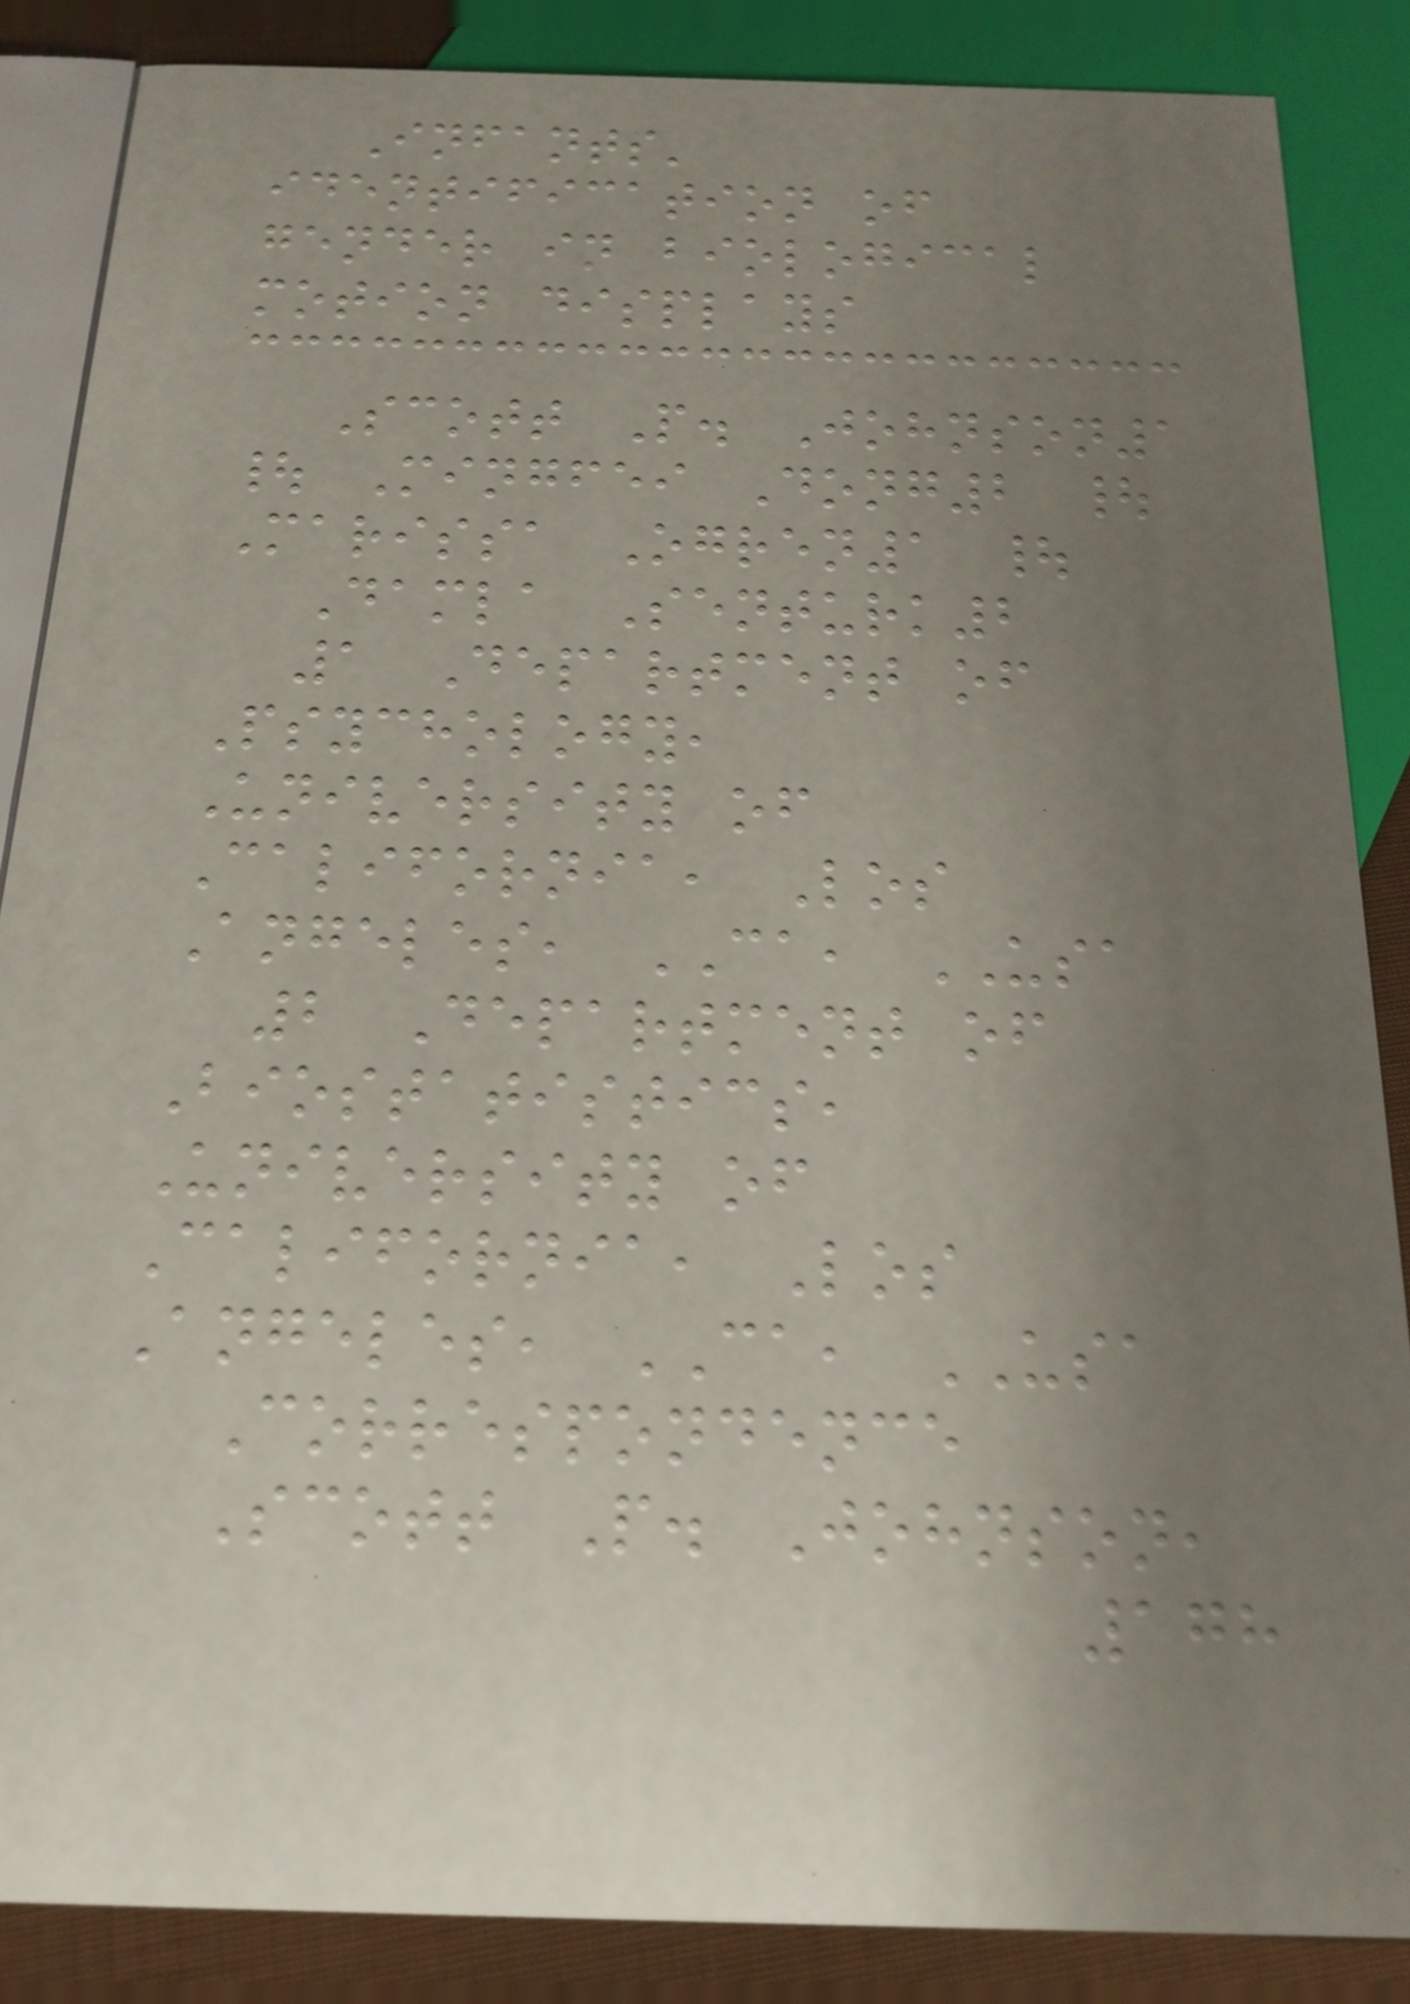Infants'
identification of
gender in biological
motion displays
Scott P. Johnson1
| Mingfei Dong2 |
Marissa Ogren1 |
Damla Senturk2
1 Department of
Psychology,
University of
California, Los
Angeles, CA, USA
2 Department of
Biostatistics,
University of
California, Los
Angeles, CA, USA
Correspondence
Scott P. Johnson,
178
